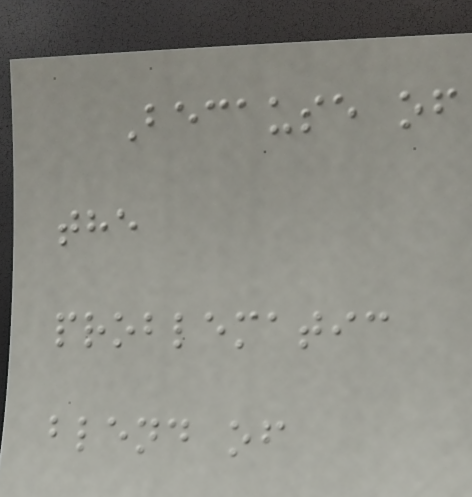Because of
the
problematic
blend of
